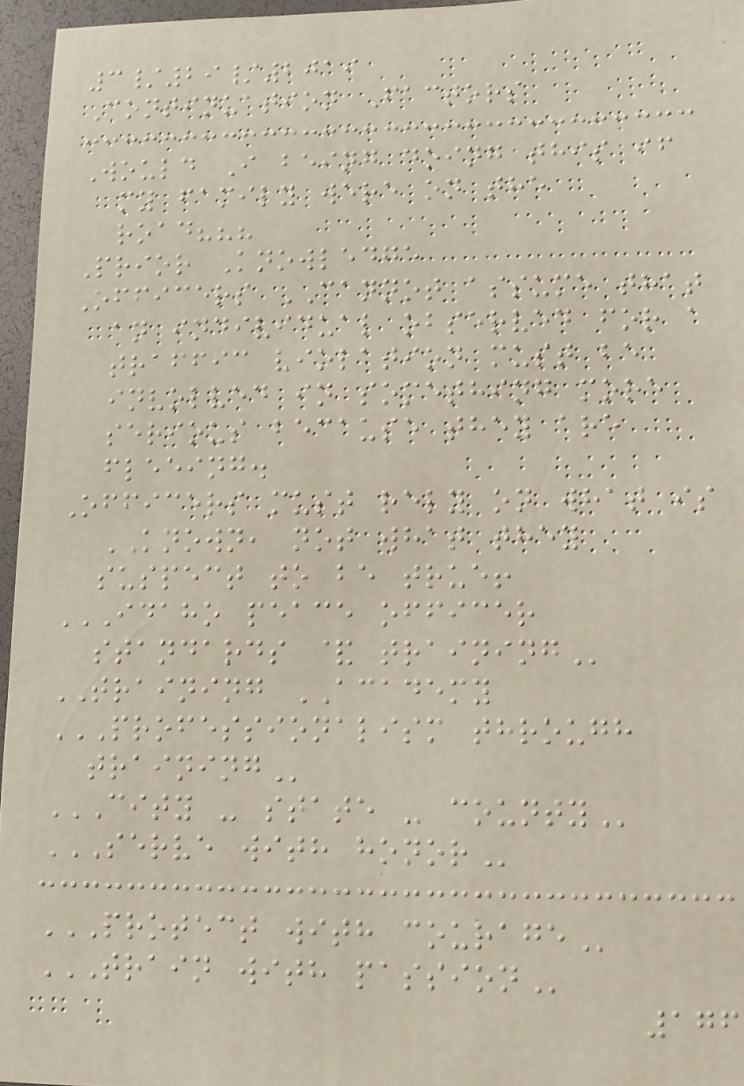3/29/2019
Continuation Factors
Would I being doing this if
my family were on the
road???
Prior Knowledge
Officers CANNOT assume that
an individual observed for a
traffic violation must be
involved in something more
serious because they are
fleeing.
Officers must rely on what is
KNOWN, not what they
suspect to be true!
IDAHO PEACE OFFICER
STANDARDS & TRAINING
TRAINING ACADEMY
PROFESSIONALISM THROUGH
TRAINING
CITY - STATE - COUNTY
SERVE WITH HONOR
PROTECT WITH COURAGE
TRAIN WITH PASSION
176
